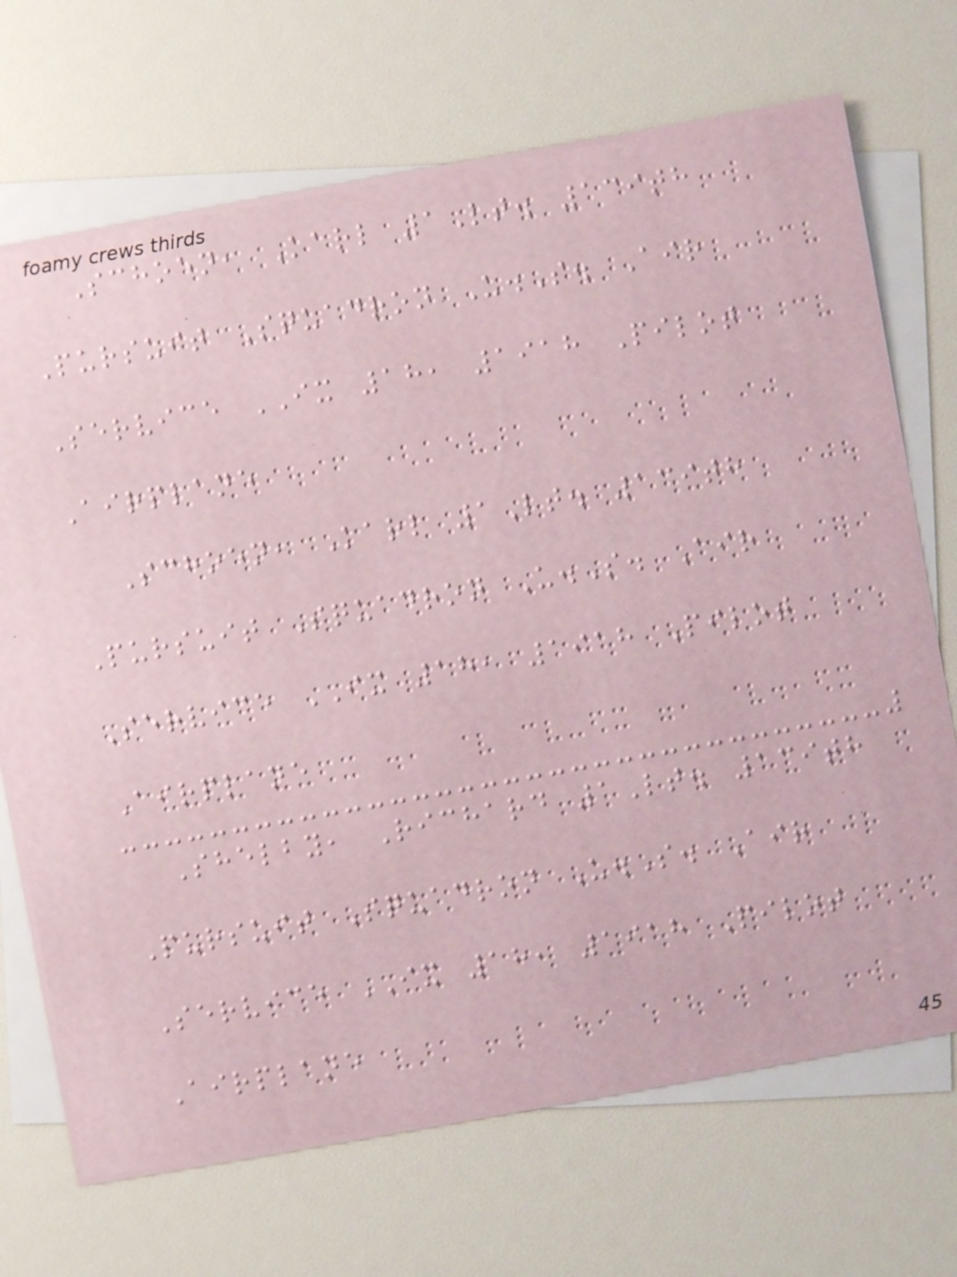Schoen, Karl 1Lt. 139th
Pursuit Squadron U.S. Air
Service IX 18, 1918 Pilot
Airplane
Schoen, Karl 1Lt. 139th
Pursuit Squadron U.S. Air
Service IX 18, 1918 Pilot
Airplane
Shelby, Richard 1Lt. 139th
Pursuit Squadron U.S. Air
Service IX 18, 1918 Pilot
Airplane
